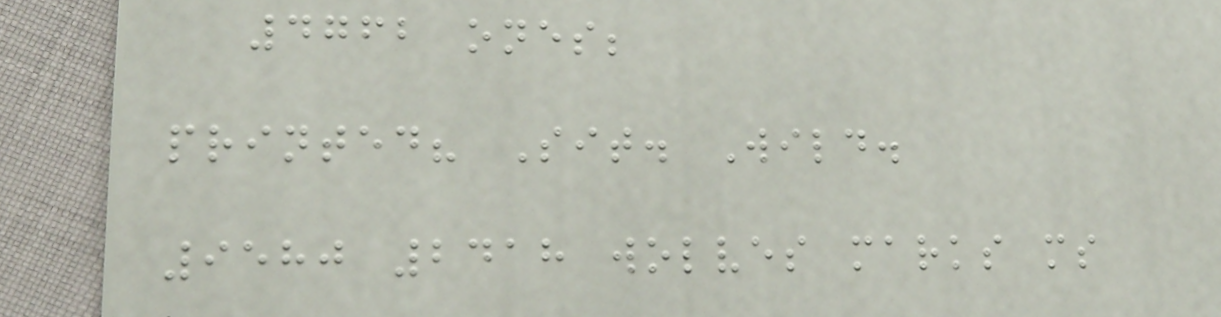4762 ones;
printed? Sit. Wild.
9580 2418 wolves marks ms
